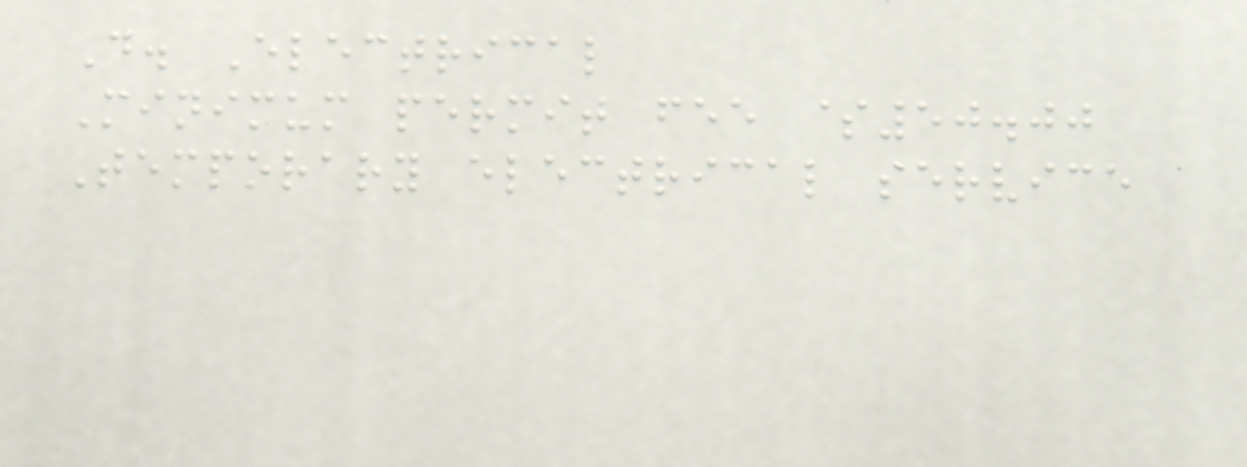D. Electrical
Minimum permit fee $50.00
Temporary electrical service
